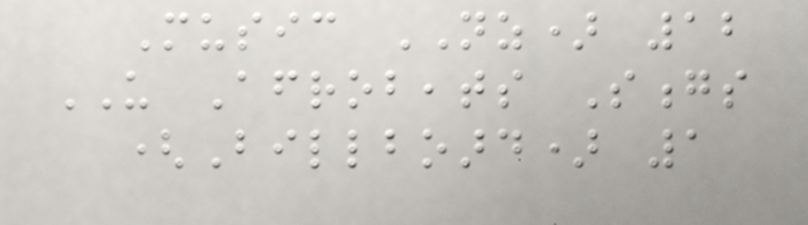Music NZ) 12
US Afrobeats Songs
(Billboard) 1
